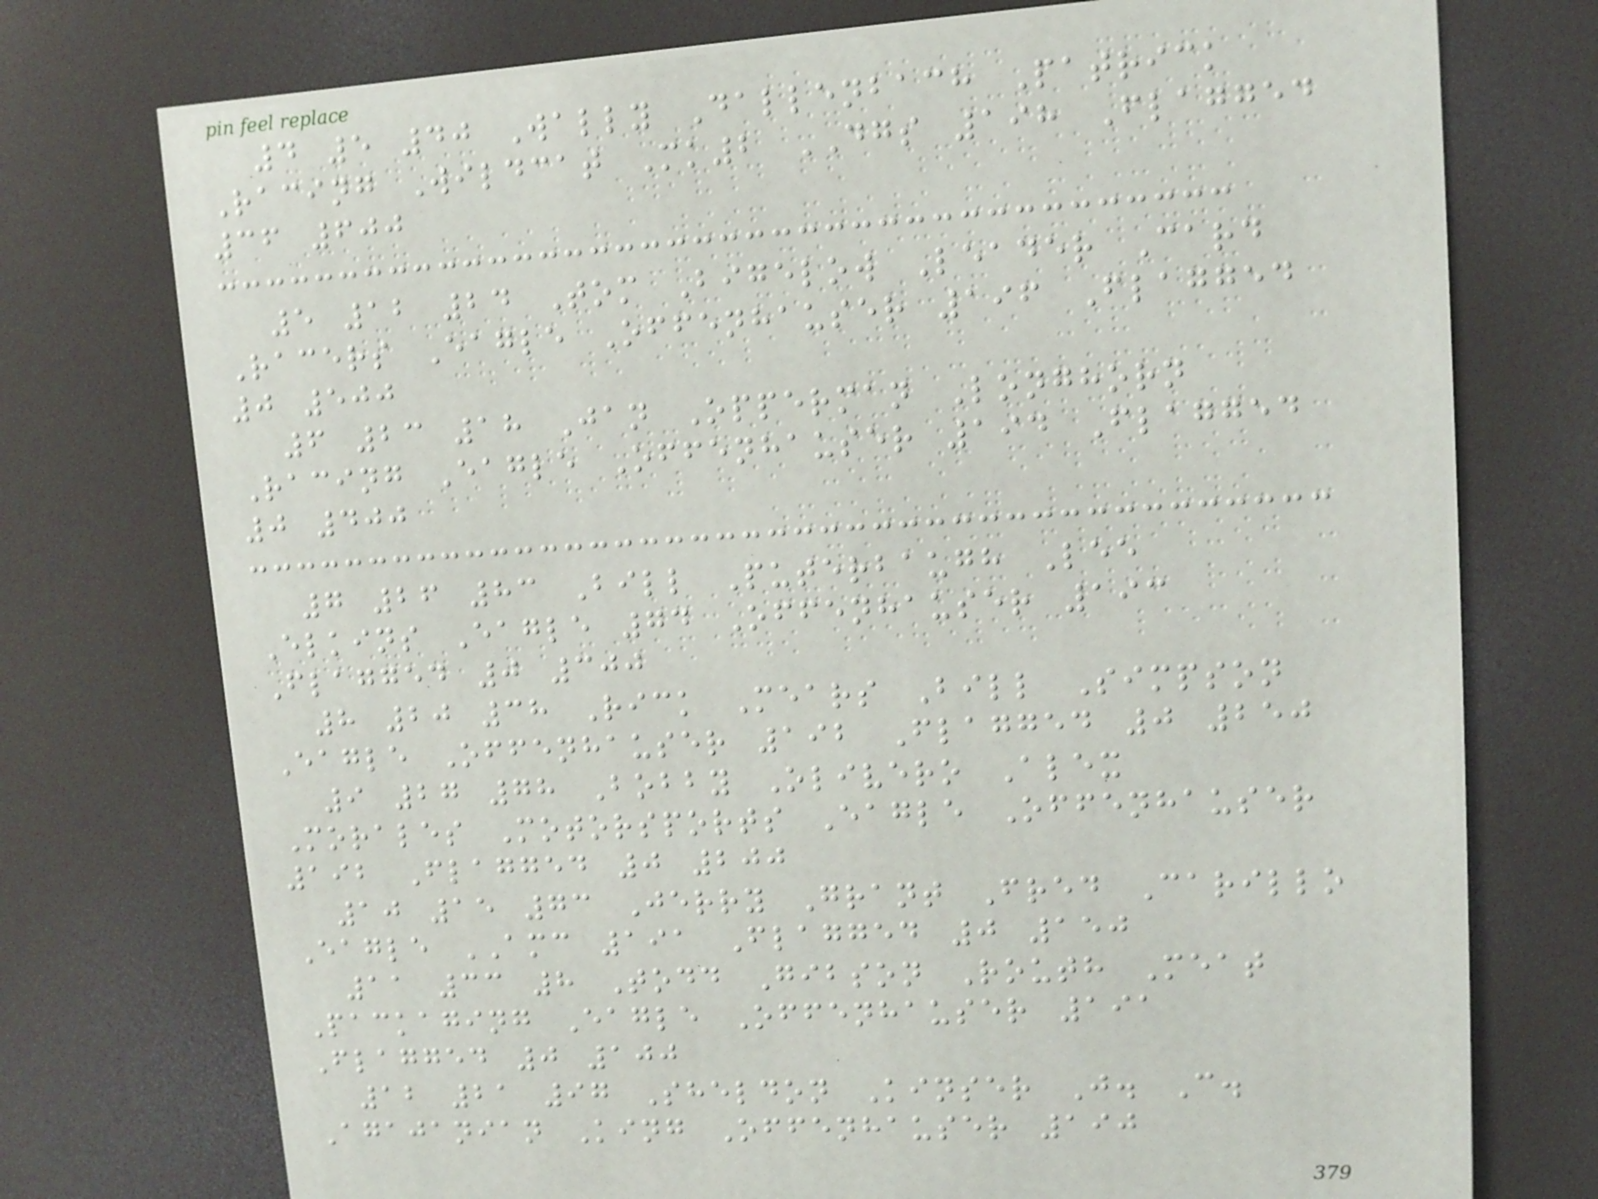4 5 40 Wally Dallenbach Patrick
Racing Wildcat Mk2 DGS 198 Flagged
36 600
5 12 24 Tom Bigelow Leader Card
Racers Eagle Offenhauser 196 Flagged
0 500
6 23 18 Jan Opperman Longhorn
Racing Eagle Offenhauser 194 Flagged
0 400
7 26 83 Bill Puterbaugh Lee
Elkins Eagle 74 Offenhauser 193
Flagged 0 300
8 20 38 Rick Mears Bill Simpson
Eagle Offenhauser 192 Flagged 0 250
9 27 78 Bobby Olivero Alex
Morales Motorsports Eagle Offenhauser
192 Flagged 0 200
10 15 73 Jerry Grant Fred Carillo
Eagle AMC 191 Flagged 0 150
11 33 8 Todd Gibson Routh Meat
Packaging Eagle Offenhauser 191
Flagged 0 100
12 21 97 Sheldon Kinser J. C.
Agajanian King Offenhauser 190
